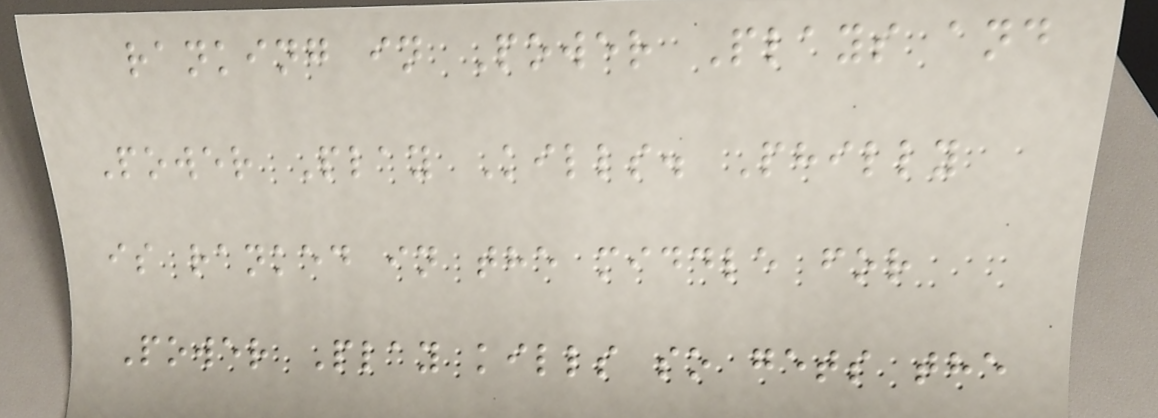ranking in Power Plays and
Power Play Kills. Philly
is ranked in the middle for
Power Play kills so gets the
